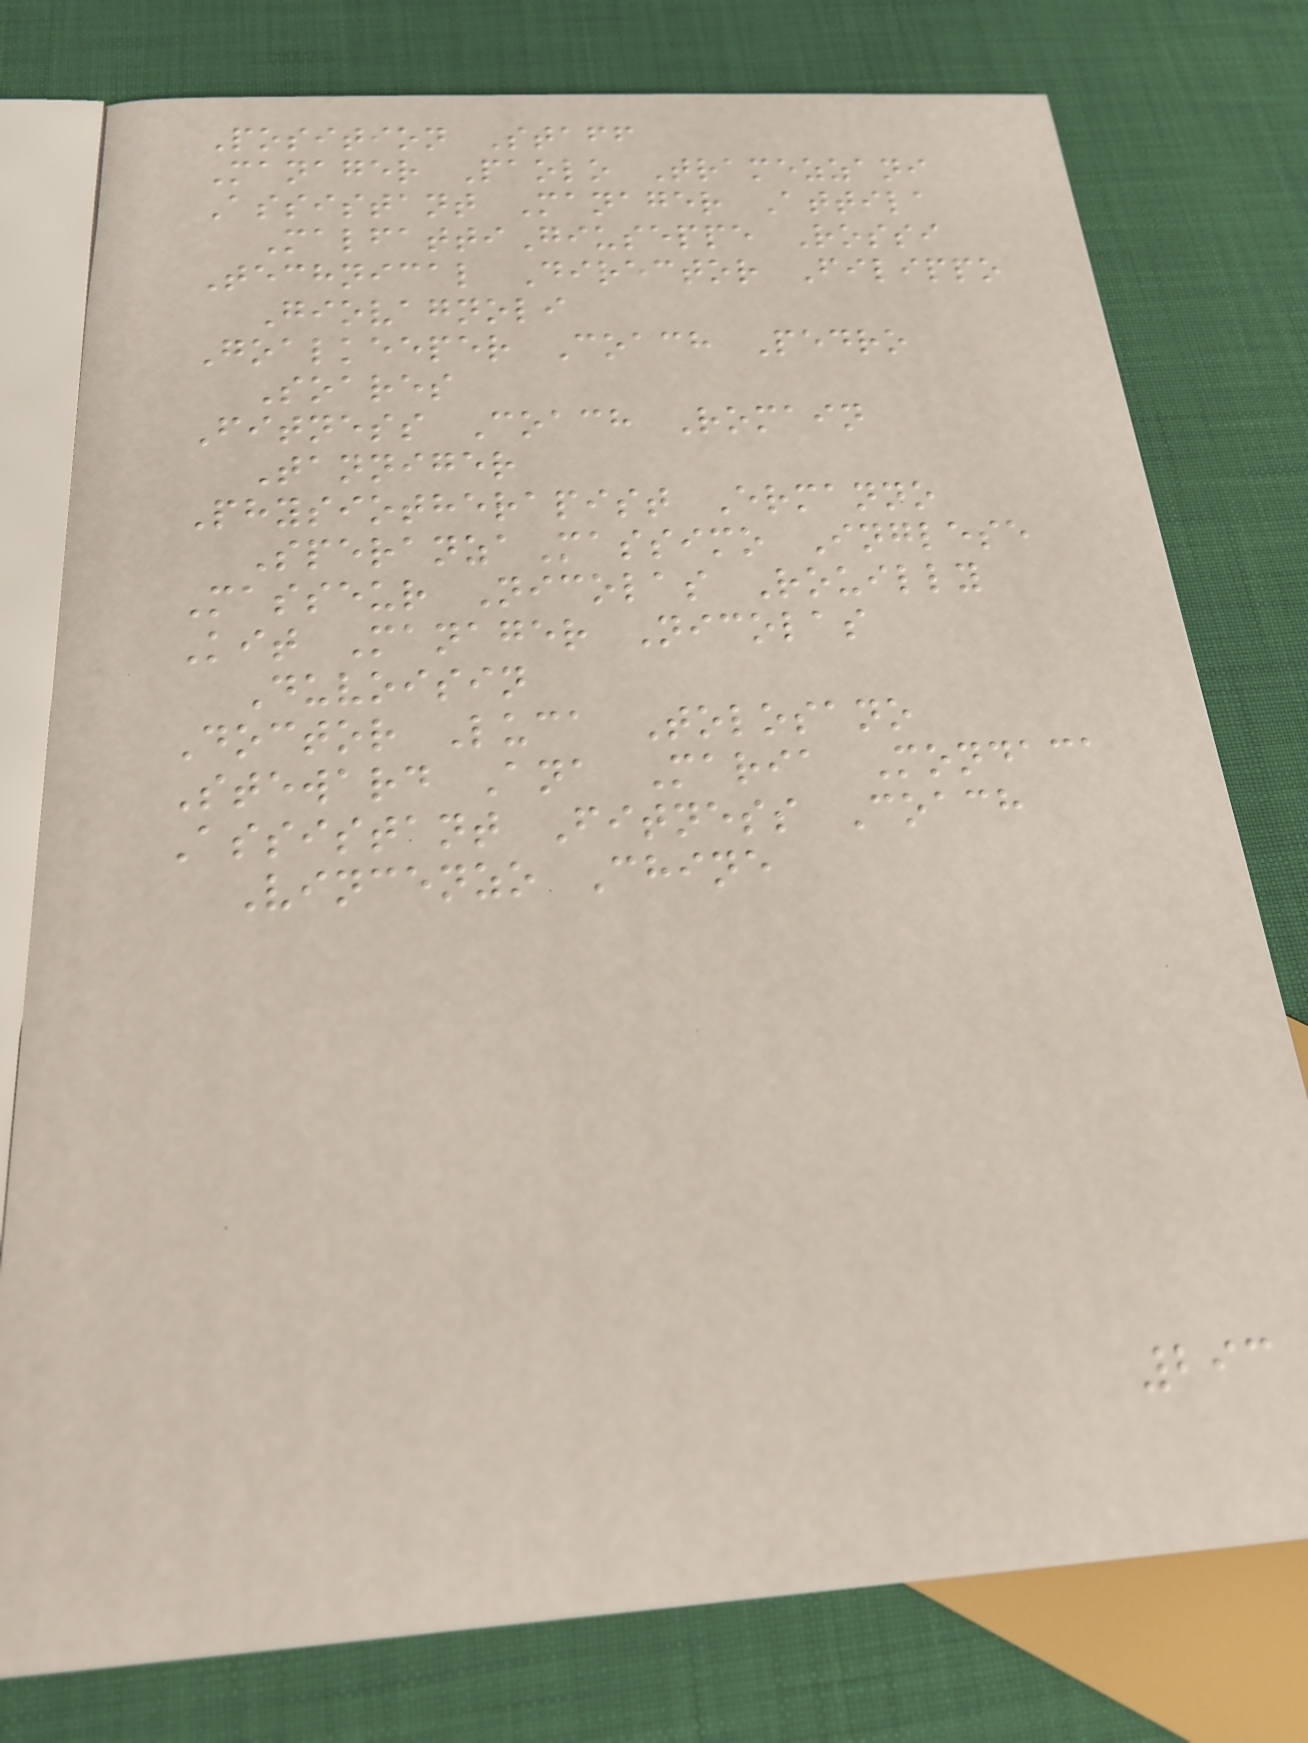Position Staff
Manager Paolo Tramezzani
Assistant Manager Attila
MalfattiGiuseppe Rossi
Technical Director Filippo
Giovagnoli
Goalkeeper Coach Pedro
Soares
Fitness Coach Romain
Tanniger
Physiotherapist Ermanno
SperanzaMassimo Inglese
Masseur Nicolas Rouilly
Kit Manager Nicolas
Duvoisin
Doctor Luca Tolosano
Steward Ana Maria Mondaca
Assistant Fitness Coach
Vincenzo Chine
293
